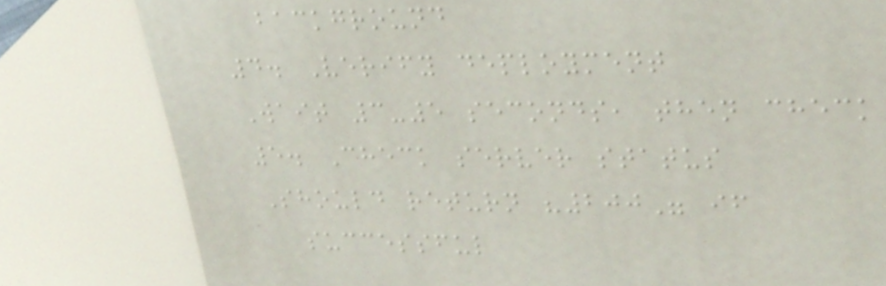background
4. Verify deployment
Wait 3-5 seconds, then check
5. Check server status
Should return "200" if
successful
